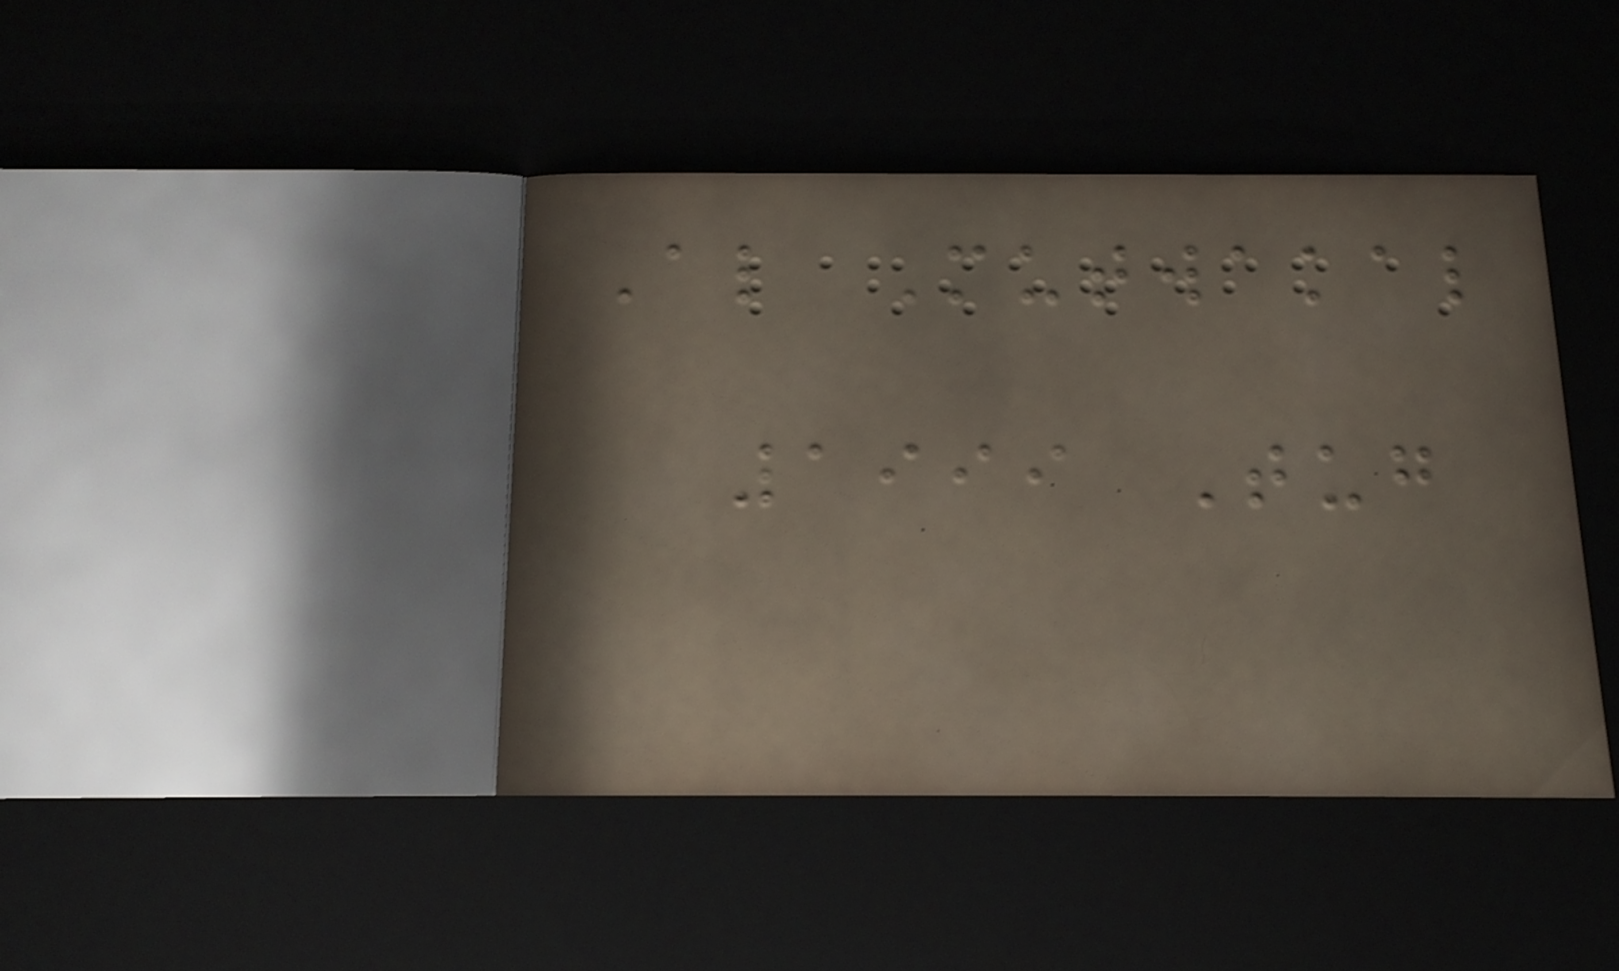Al Mutwakal
1999 Tug
